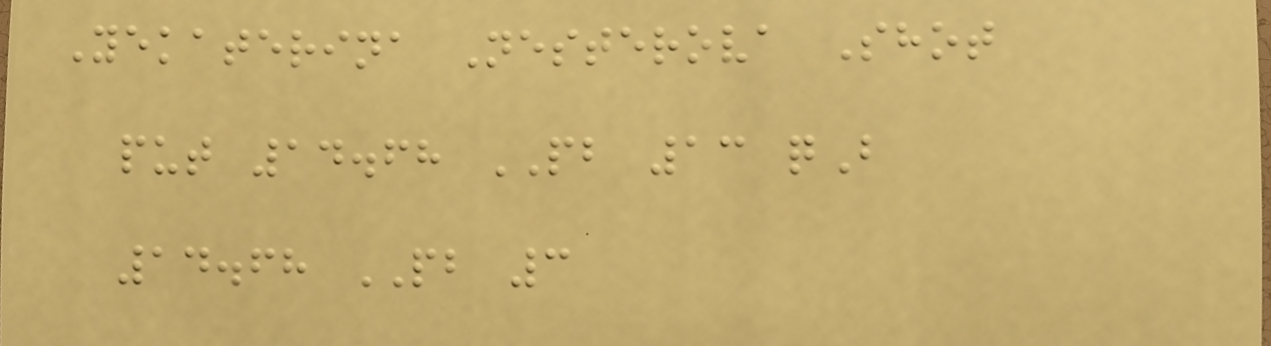Yekaterina Nesterova Shot
put 14.68 PB 13 qB
14.68 PB 3
